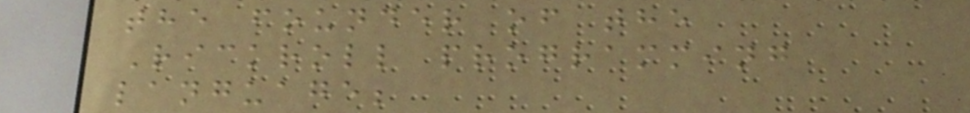the founder of the
Rickroll programming
language;
